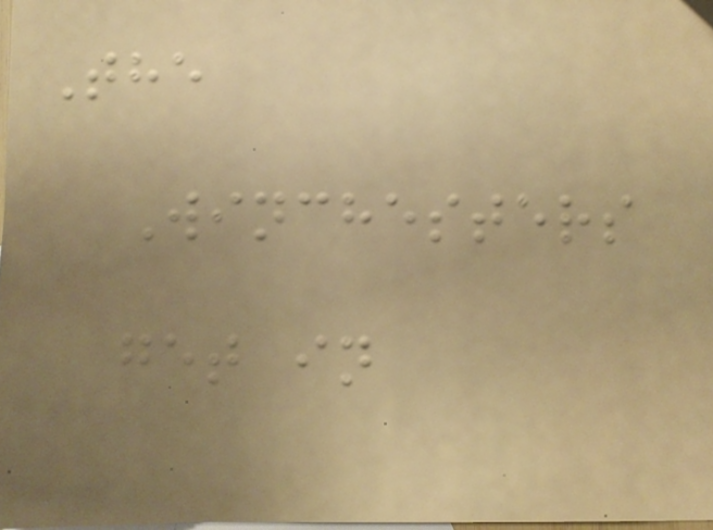The
Winchesters
get in
